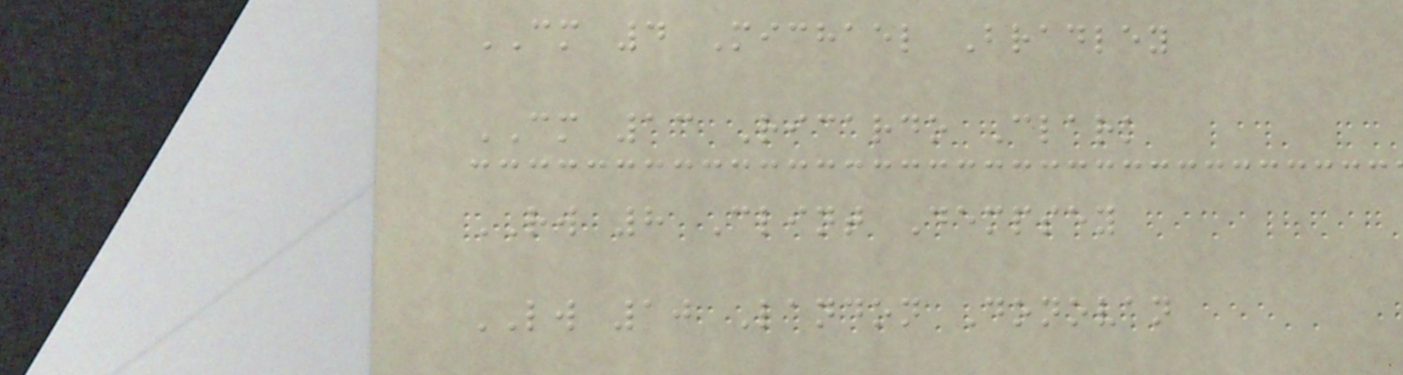CM 4 Michael Bradley
CM 13 Ricardo Clark
RW 8 Clint Dempsey
LW 10 Landon Donovan
